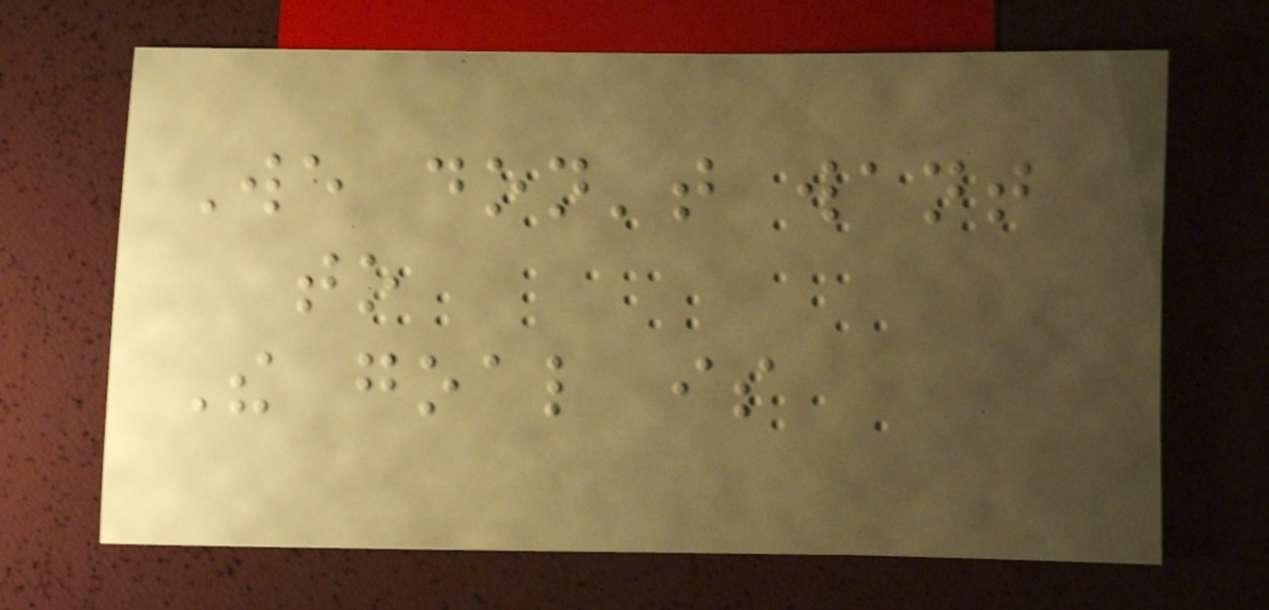We don't want
to
The goal is
